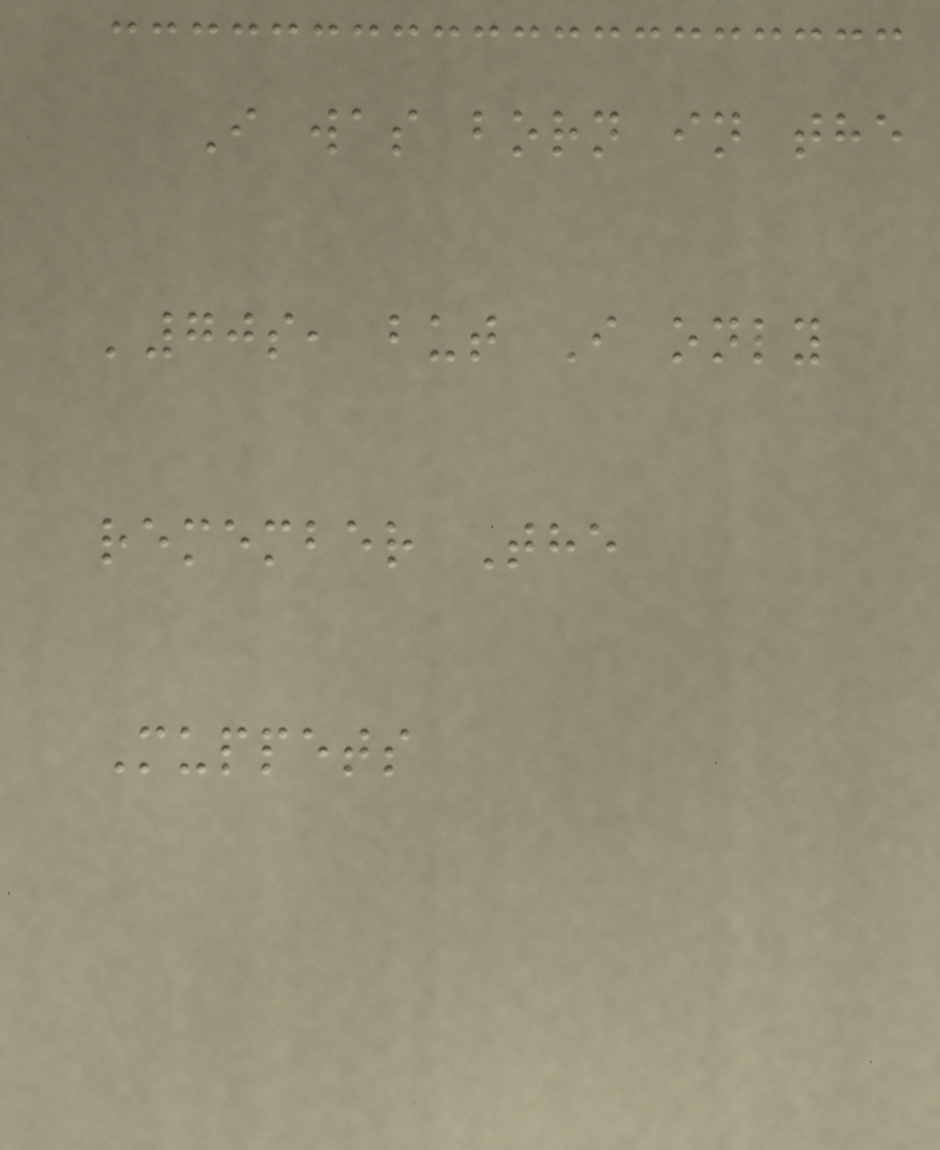I was born in the
'70s, but I only
remember The
Muppets
